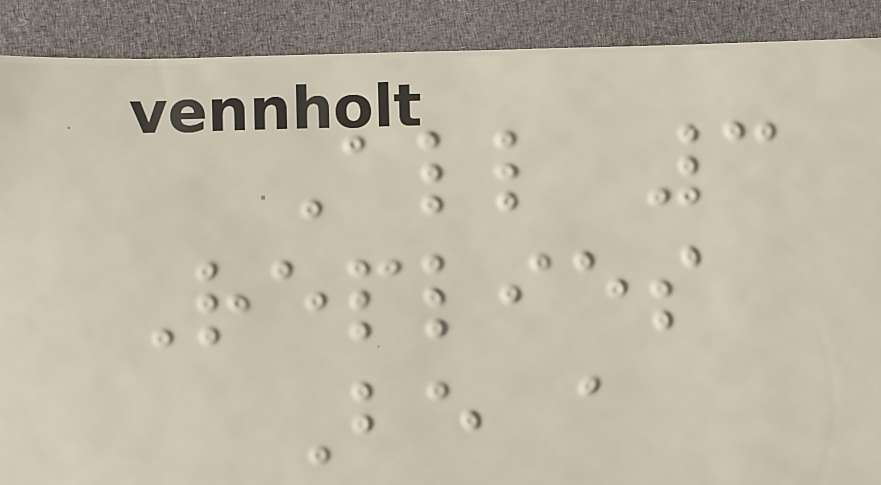All 3
Replies
Be a
